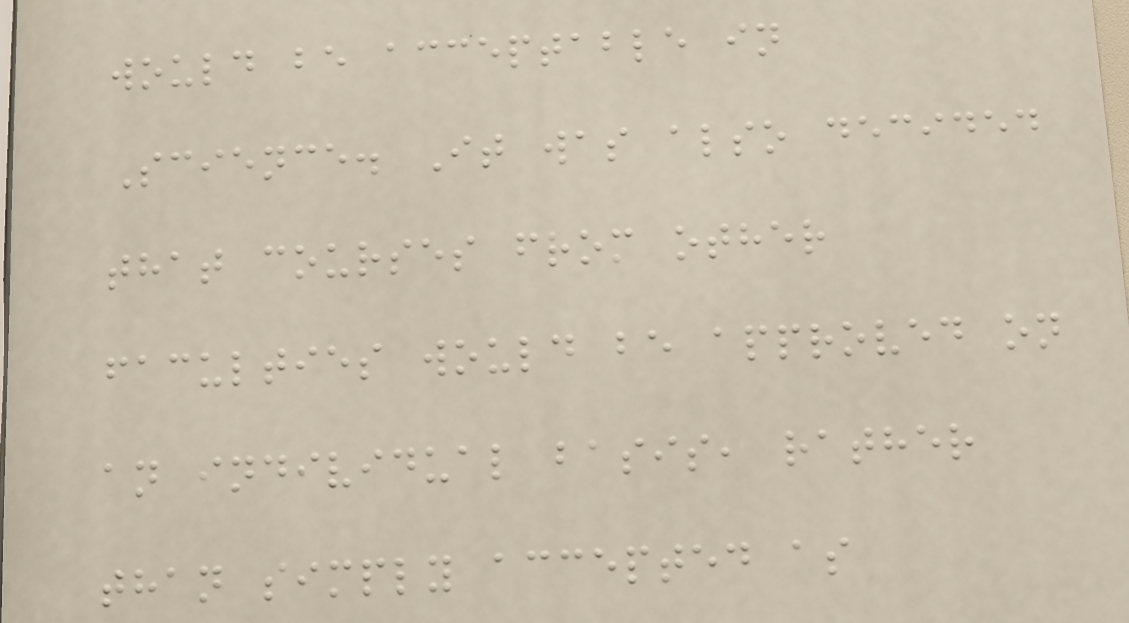would be acceptable in
Science. It was also decided
that courses from other
faculties would be approved on
an individual basis, rather
than simply accepted as
